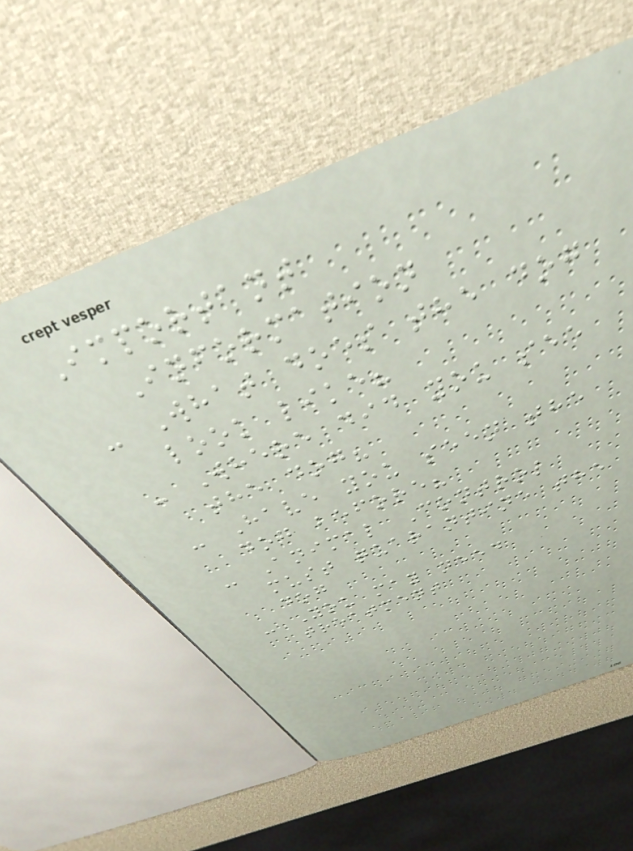Important
Information
- What does the dog
look like?
- Where did you see
the dog?
- Have you seen the
dog before?
- Animal Control
must quarantine the
dog
- You may need
treatment
